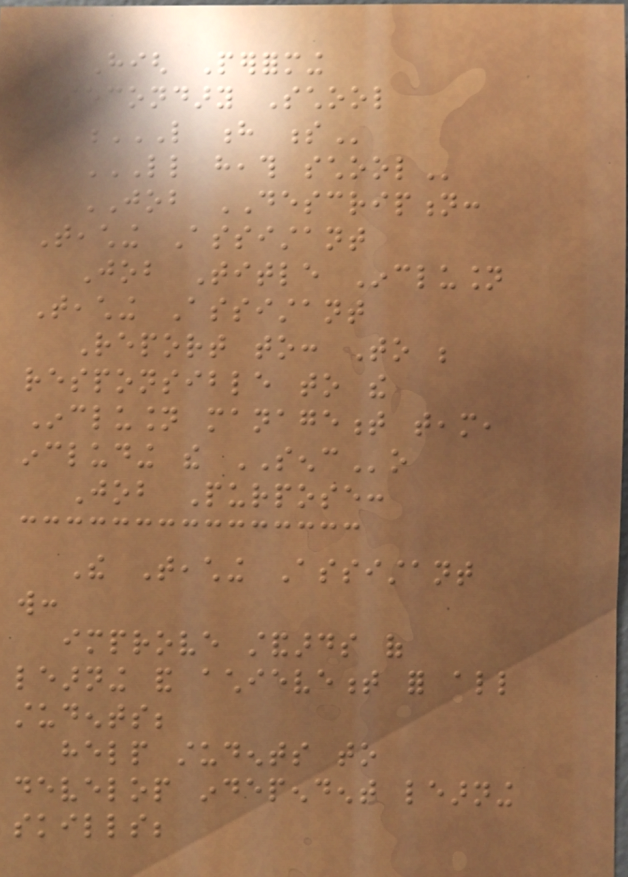High Performing
Secondary School
L H S
LITTLE HEATH SCHOOL
JOB DESCRIPTION:
Teaching Assistant
Job Title Inclusion
Teaching Assistant
Report to: To be
responsible to the
Inclusion management team,
including the SENCo
Job Purpose:
The Teaching Assistant
will:
improve standards of
learning and achievement for all
students;
help students to
develop independent learning
skills;
